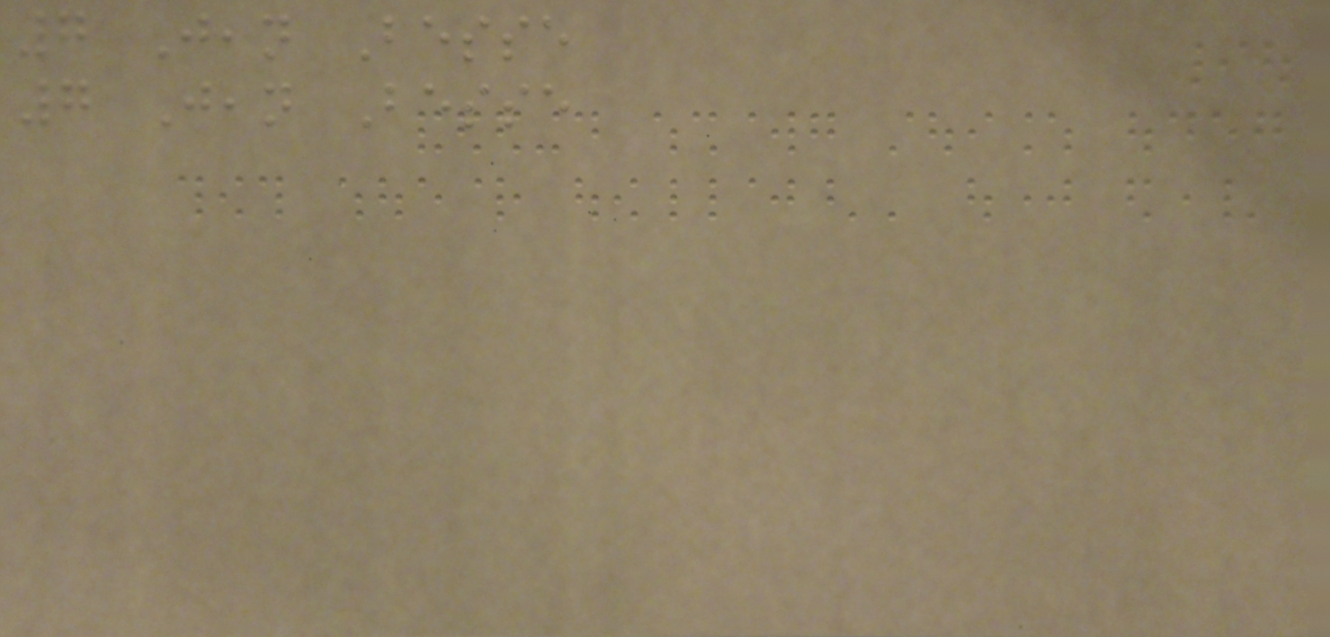7 Jean Besse
7 Jean Besse
